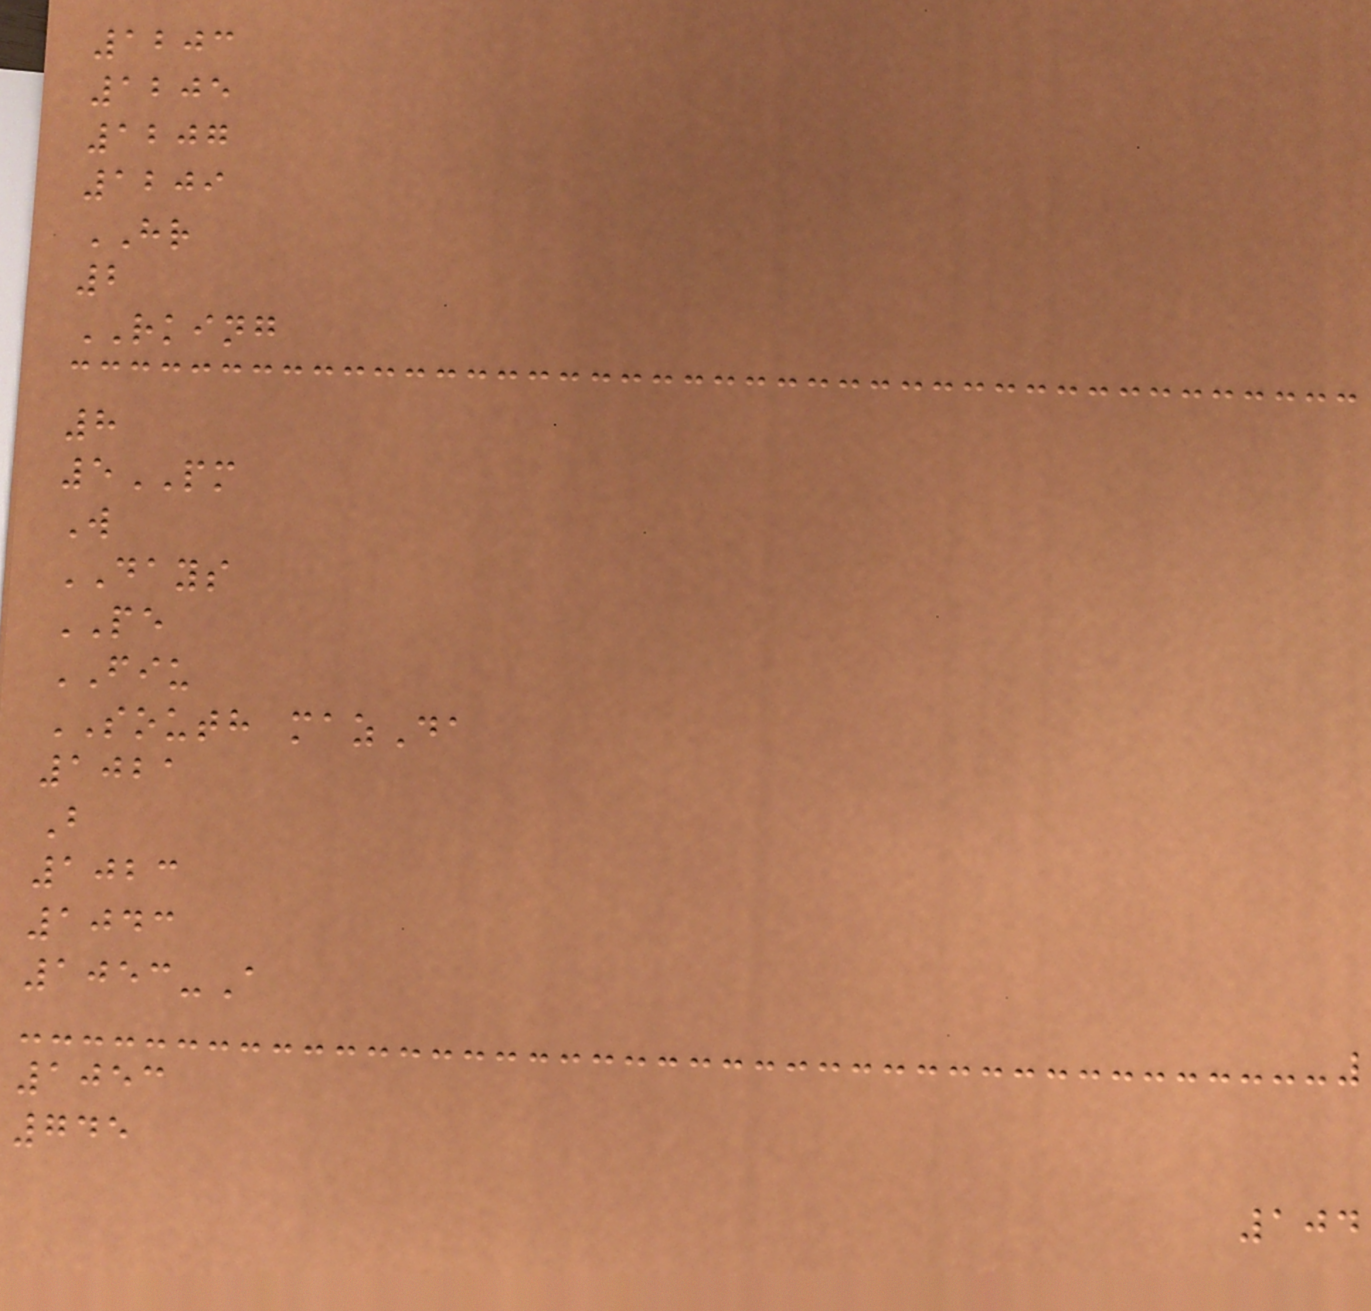1203
1205
1207
1209
HR
2
RKING
8
5PM
W
DAYS
PE
FIU
SOUTH mazDa
1021
B
1023
1043
1053-A
1053
745
104
